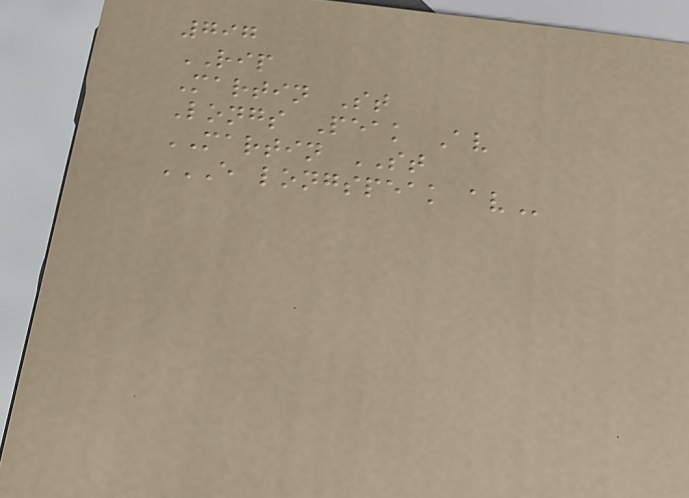797
RIP
Martin St
Longs Peak Av
MARTIN ST
E LONGSPEAK AV
